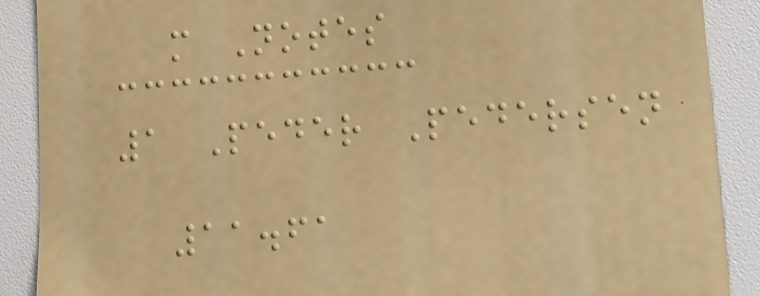m Notes
1 Peder Pedersen
11.61
